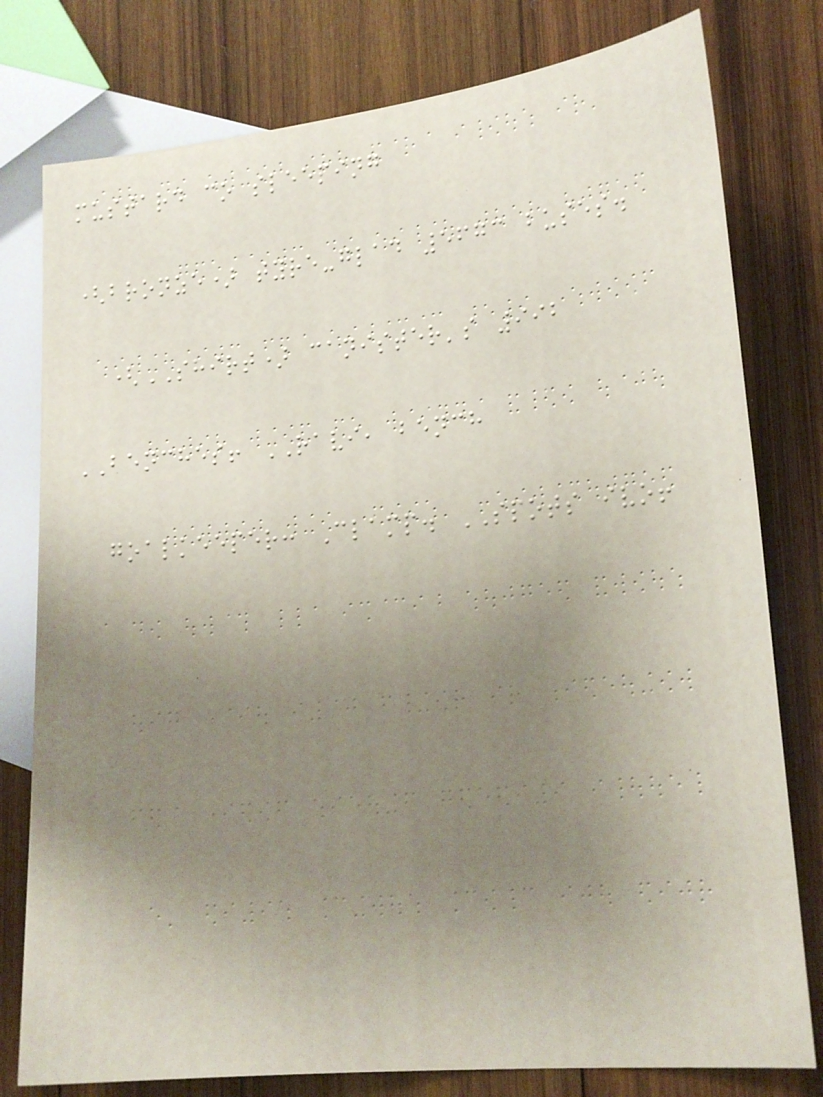mustard co sleeping
(bronze) tyre-glad 5673 buses.
(SHIRT) canister's 992
BENCHES! RAVI, bench
goalkeeper: Clamp. SPOTS ivo!
